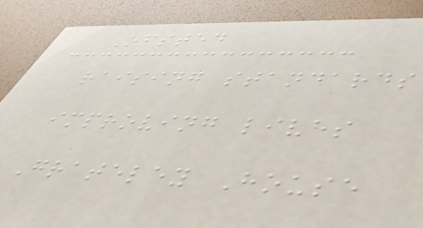Ofsted
raising standards
improving lives
Grateley House
